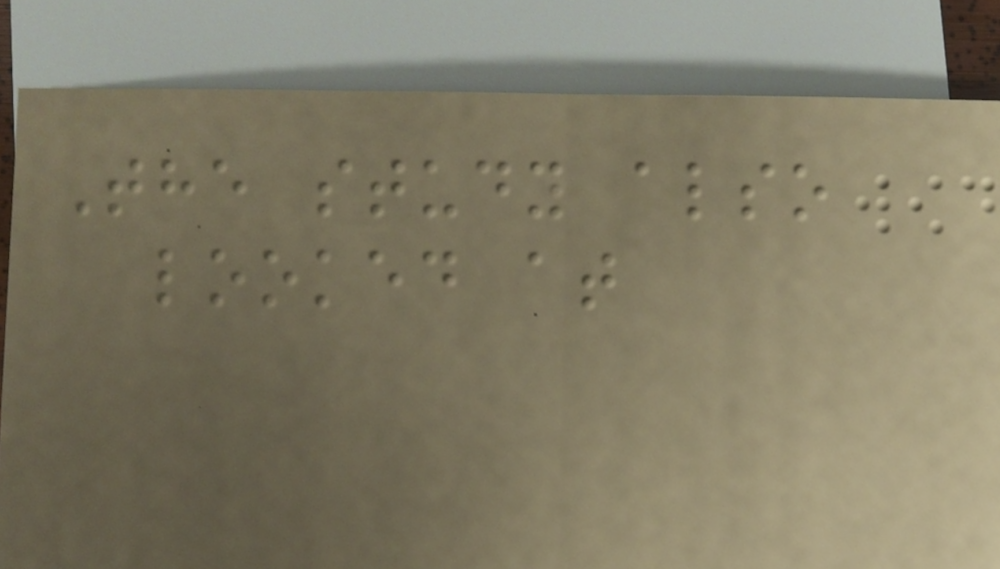The study also
looked at
